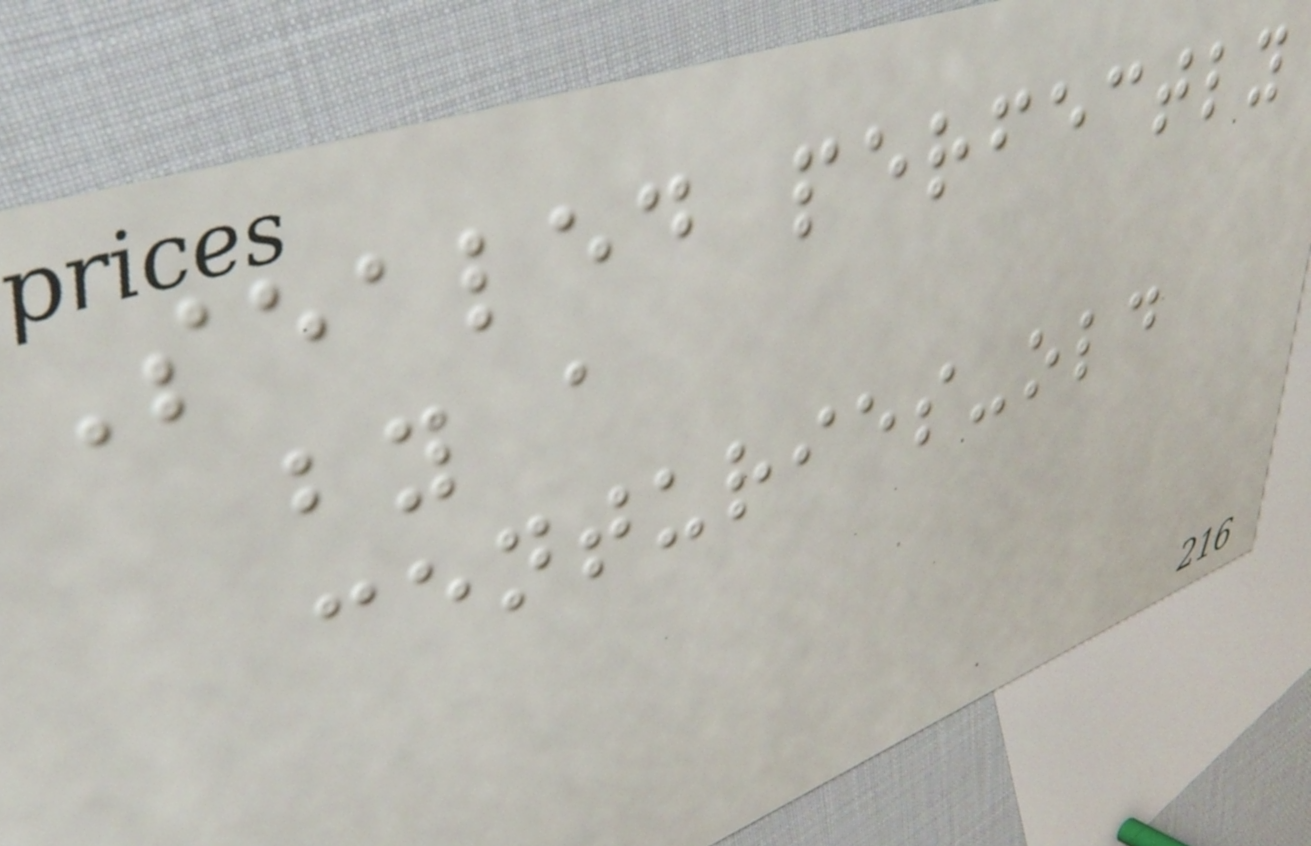Sealed perfectly
by a
centuries-old
